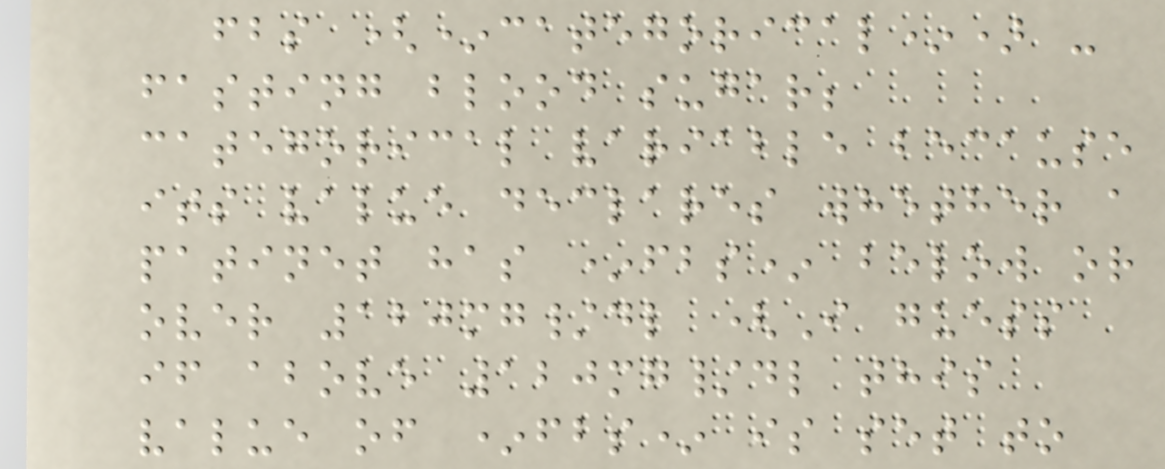fbs (*categorical*) -
fasting blood sugar;
categorical variable because
its value declares whether a
patinet has *fbs* below or
over 120mg/dl (I guess
if above 120mg/dl this
value of *fbs* is set to
